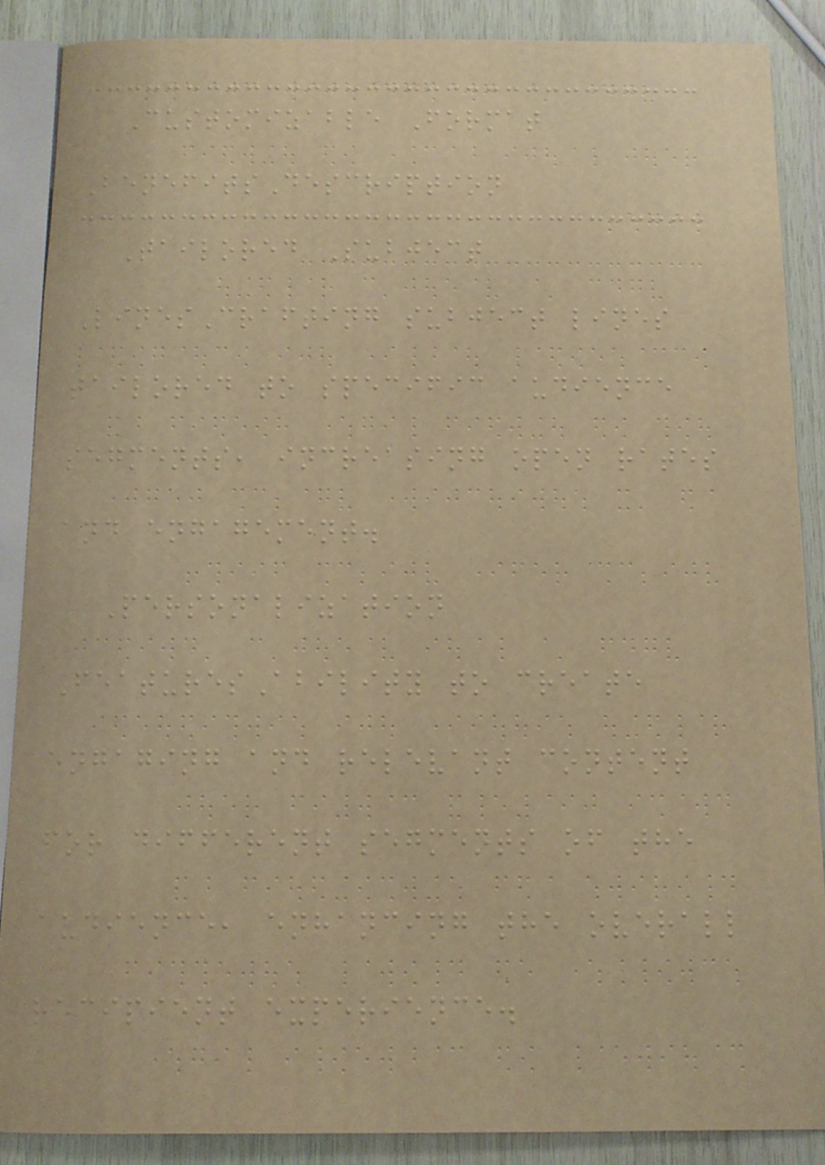Customizable Format
BenefitsDescription
Tailored Subject
LinesCrafting subject lines
tailored to specific audience
segments, increasing open rates
and engagement.
Personalization
FeaturesAbility to create
engaging and relevant content
for different segments of the
audience, enhancing the overall
recipient experience.
